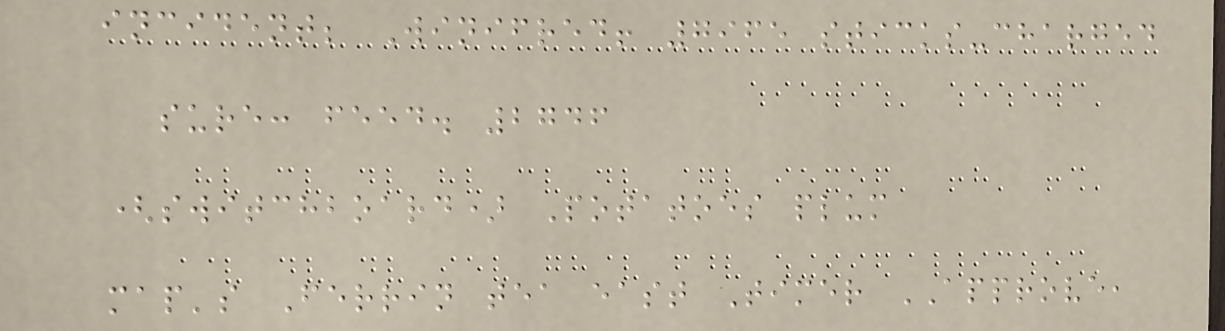incident; Winifred! 7965 sticks-charged
sure: feed. 2746
(switchboard) Potatoes plum
map's Ferrin tea east Timer APPROVE,
